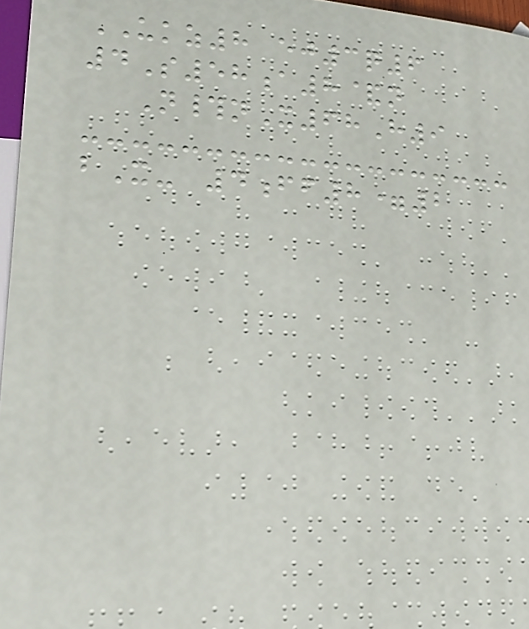UKZ8 ej3q6
4S58a8&n
N#nX68H9
bX- 4ff8=2
